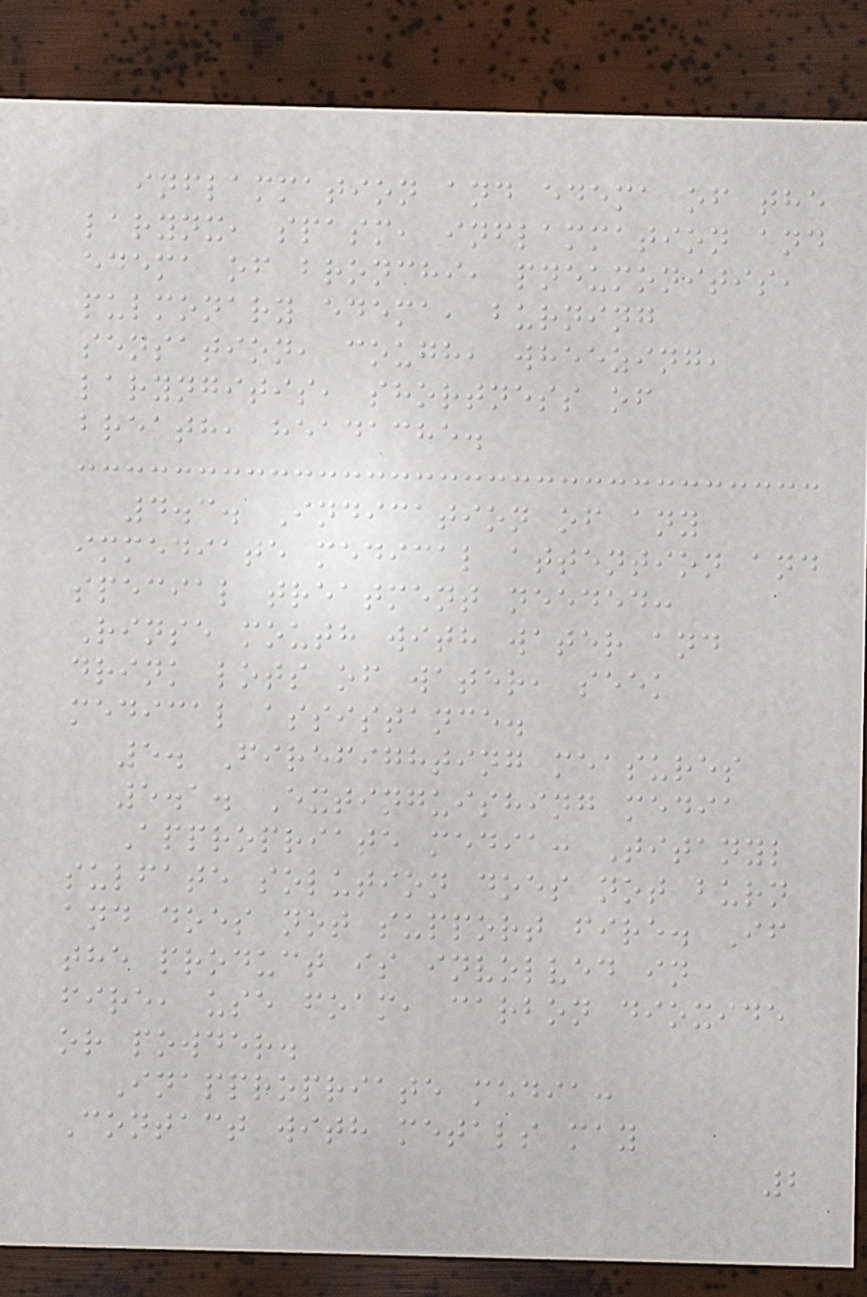inflammation and edema of the
larynx, spasm, inflammation and
edema of bronchi, pneumonitis,
pulmonary edema, burning
sensation, cough, wheezing,
laryngitis, shortness of
breath, headache.
4.3. Indication of any
immediate medical attention and
special treatment needed:
Rinse mouth with water and
drink lots of water, seek
medical assistance.
5. Firefighting measures
5.1. Extinguishing media
Appropriate media: Titanyl
sulfate solution does not burn
and does not support fire. If
the product is involved in
fire, use foam, carbon dioxide
or powder.
Inappropriate media:
Contact with metals may
2
